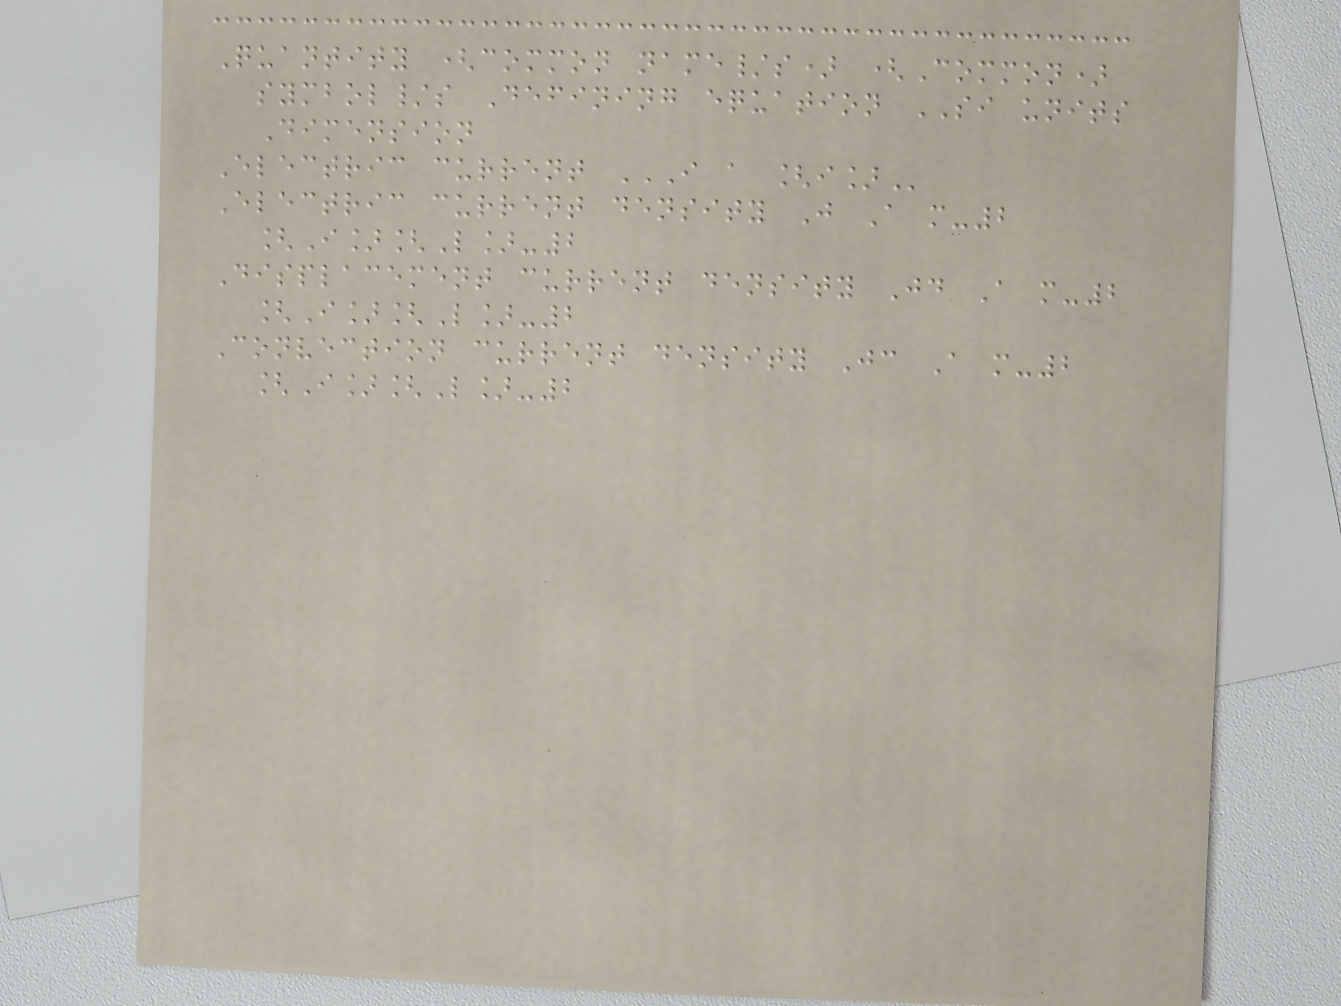Quantity (common name/s) (Common)
symbol/s Defining equation SI units
Dimension
Electric current I A [I]
Electric current density J A m-2
[I][L]-2
Displacement current density Jd A m-2
[I][L]-2
Convection current density Jc A m-2
[I][L]-2
